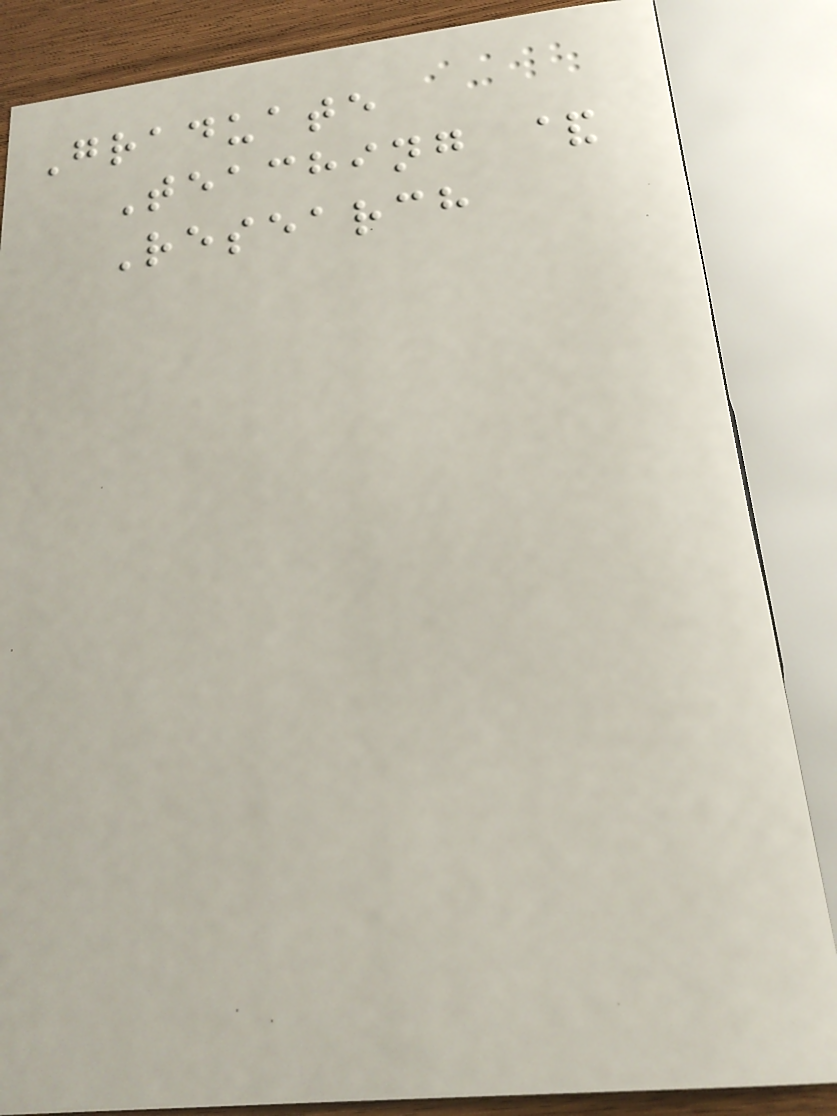Graduate
Teaching &
Research
